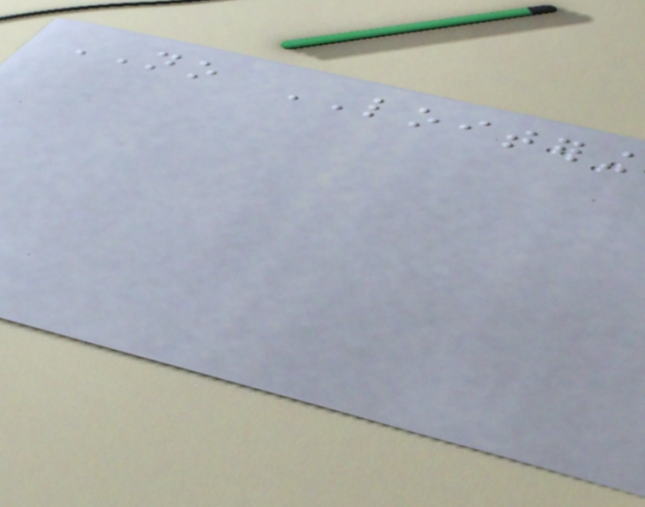NO LOITERING
